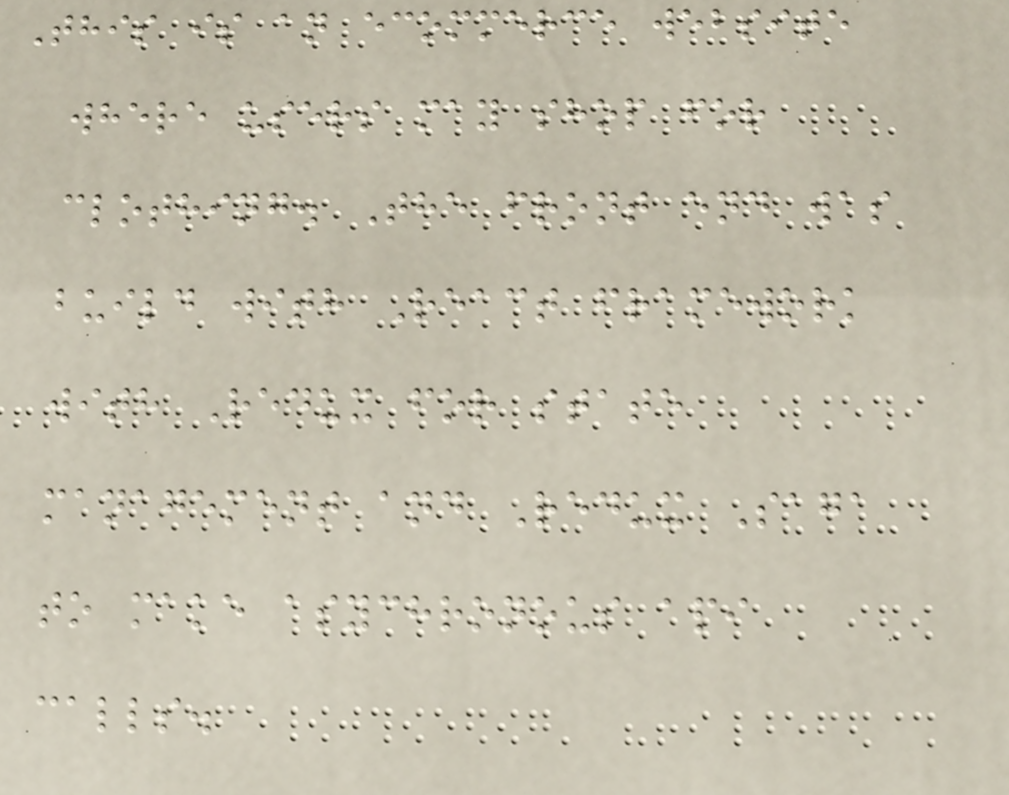This is an ecommerce website
where users may shop for
clothing. The front end was
build with React framework
with Redux for state
management and Redux Saga
to make asychronous api
calls.
